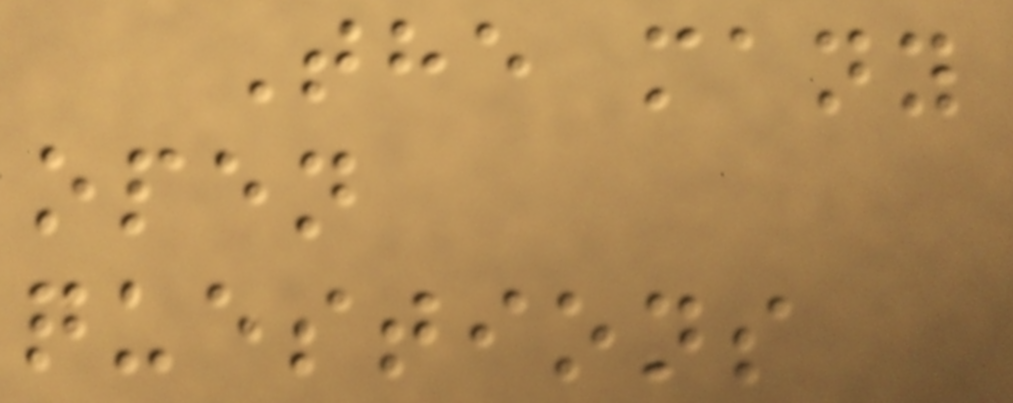The many
open
questions
